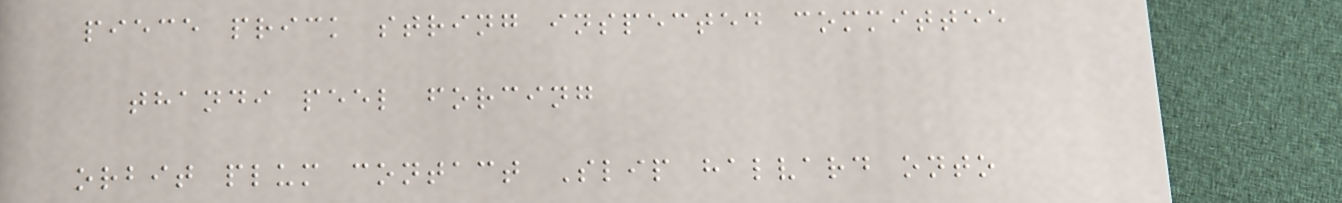piece prick string inspected committee
thandi peel forcing
orbit plum contact Slip halvard onto
